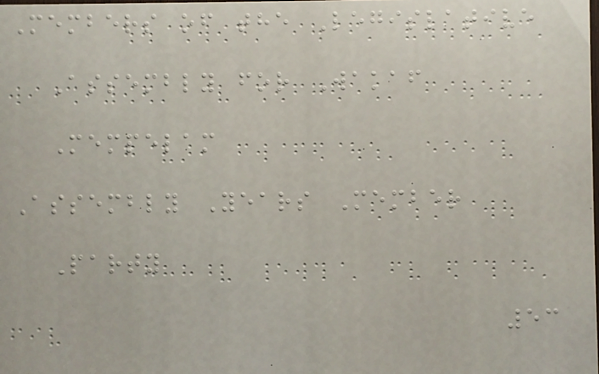Members of the Legislative
Assembly for Wakaf
Mempelam
Assembly Years Member
Party
53
